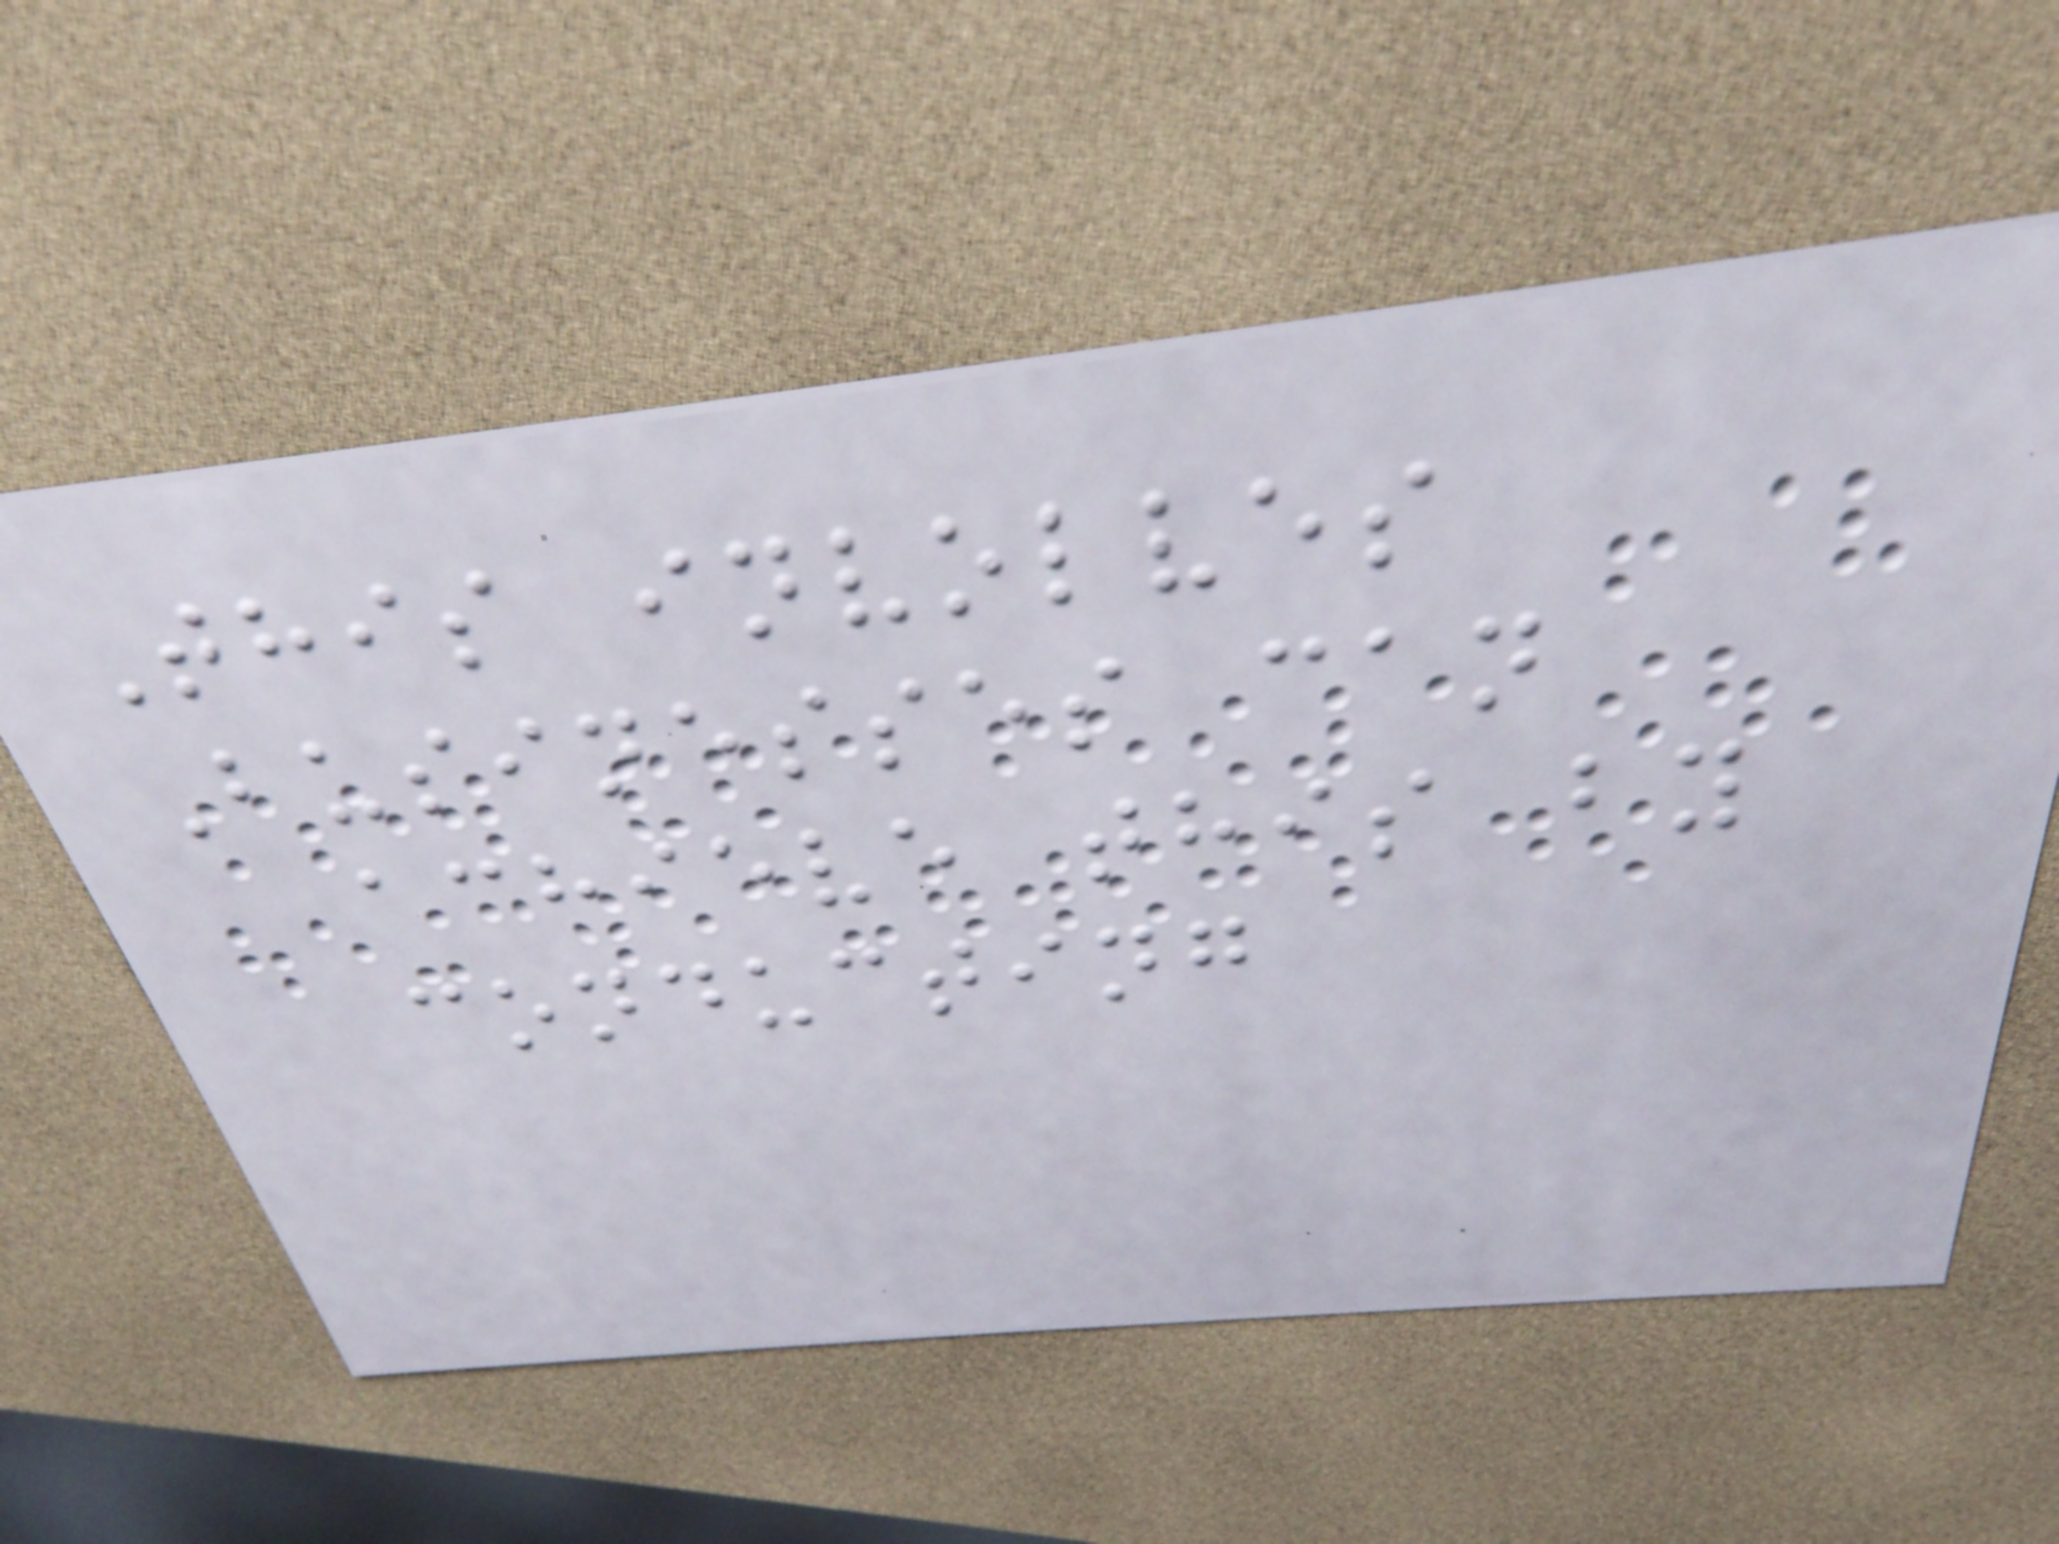This involves
Businesses can
achieve this by
conducting
